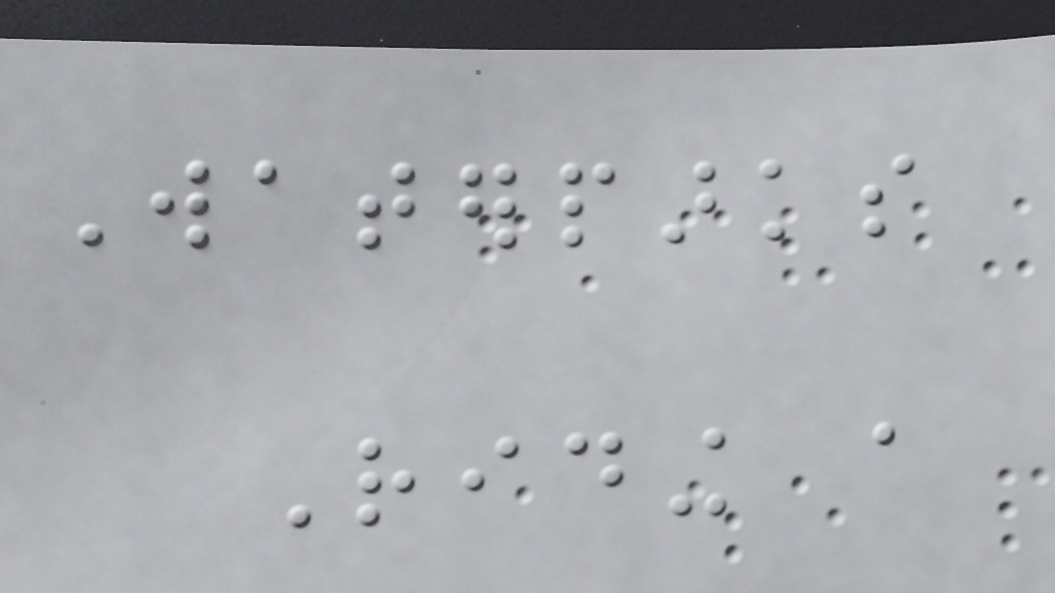Waterparks
Riding a
